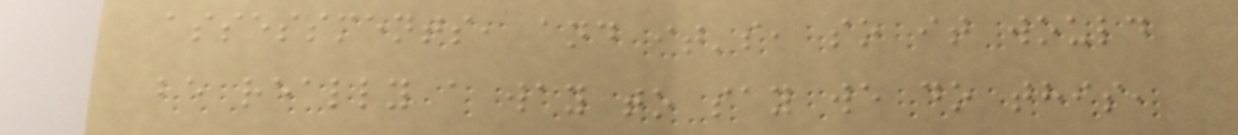assessments, and it's, so it would
be really a way to say we do this,
